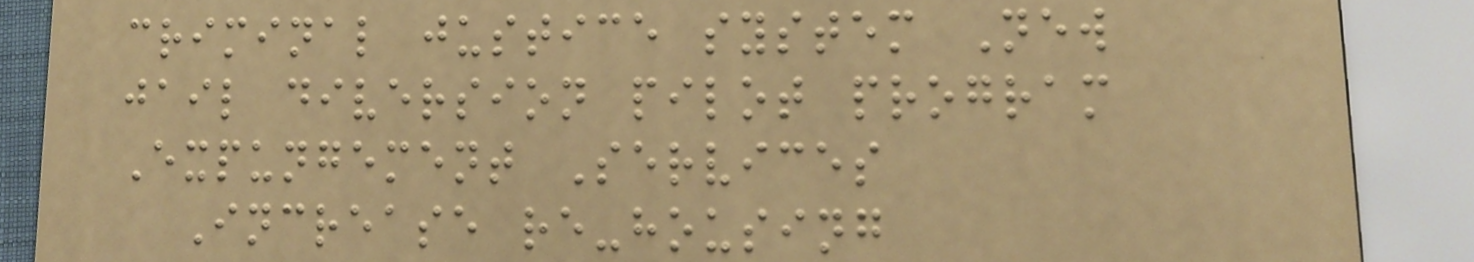criminal justice system New
jail diversion pilot program
Expungement Services
Increase re-housing
